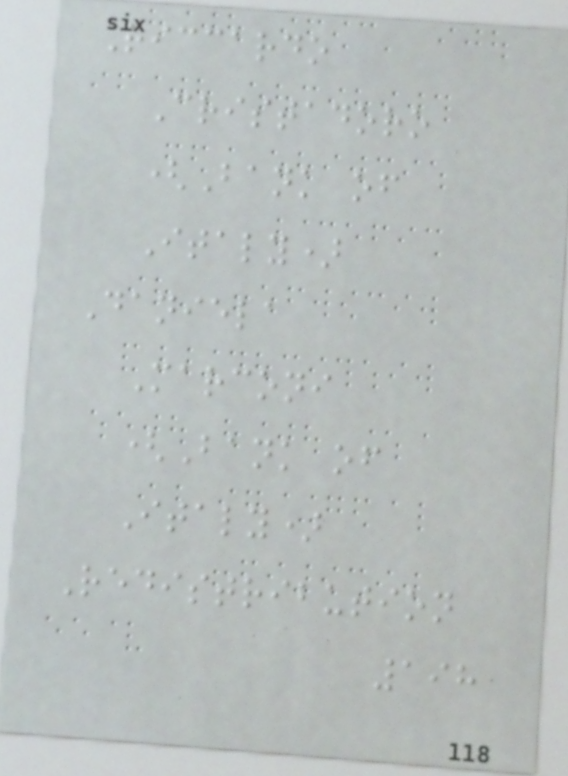Riccardo
Cristadoro
(Bank of
Italy)
Daniela
Marconi
(Bank of
Italy)
Redistribution
198
